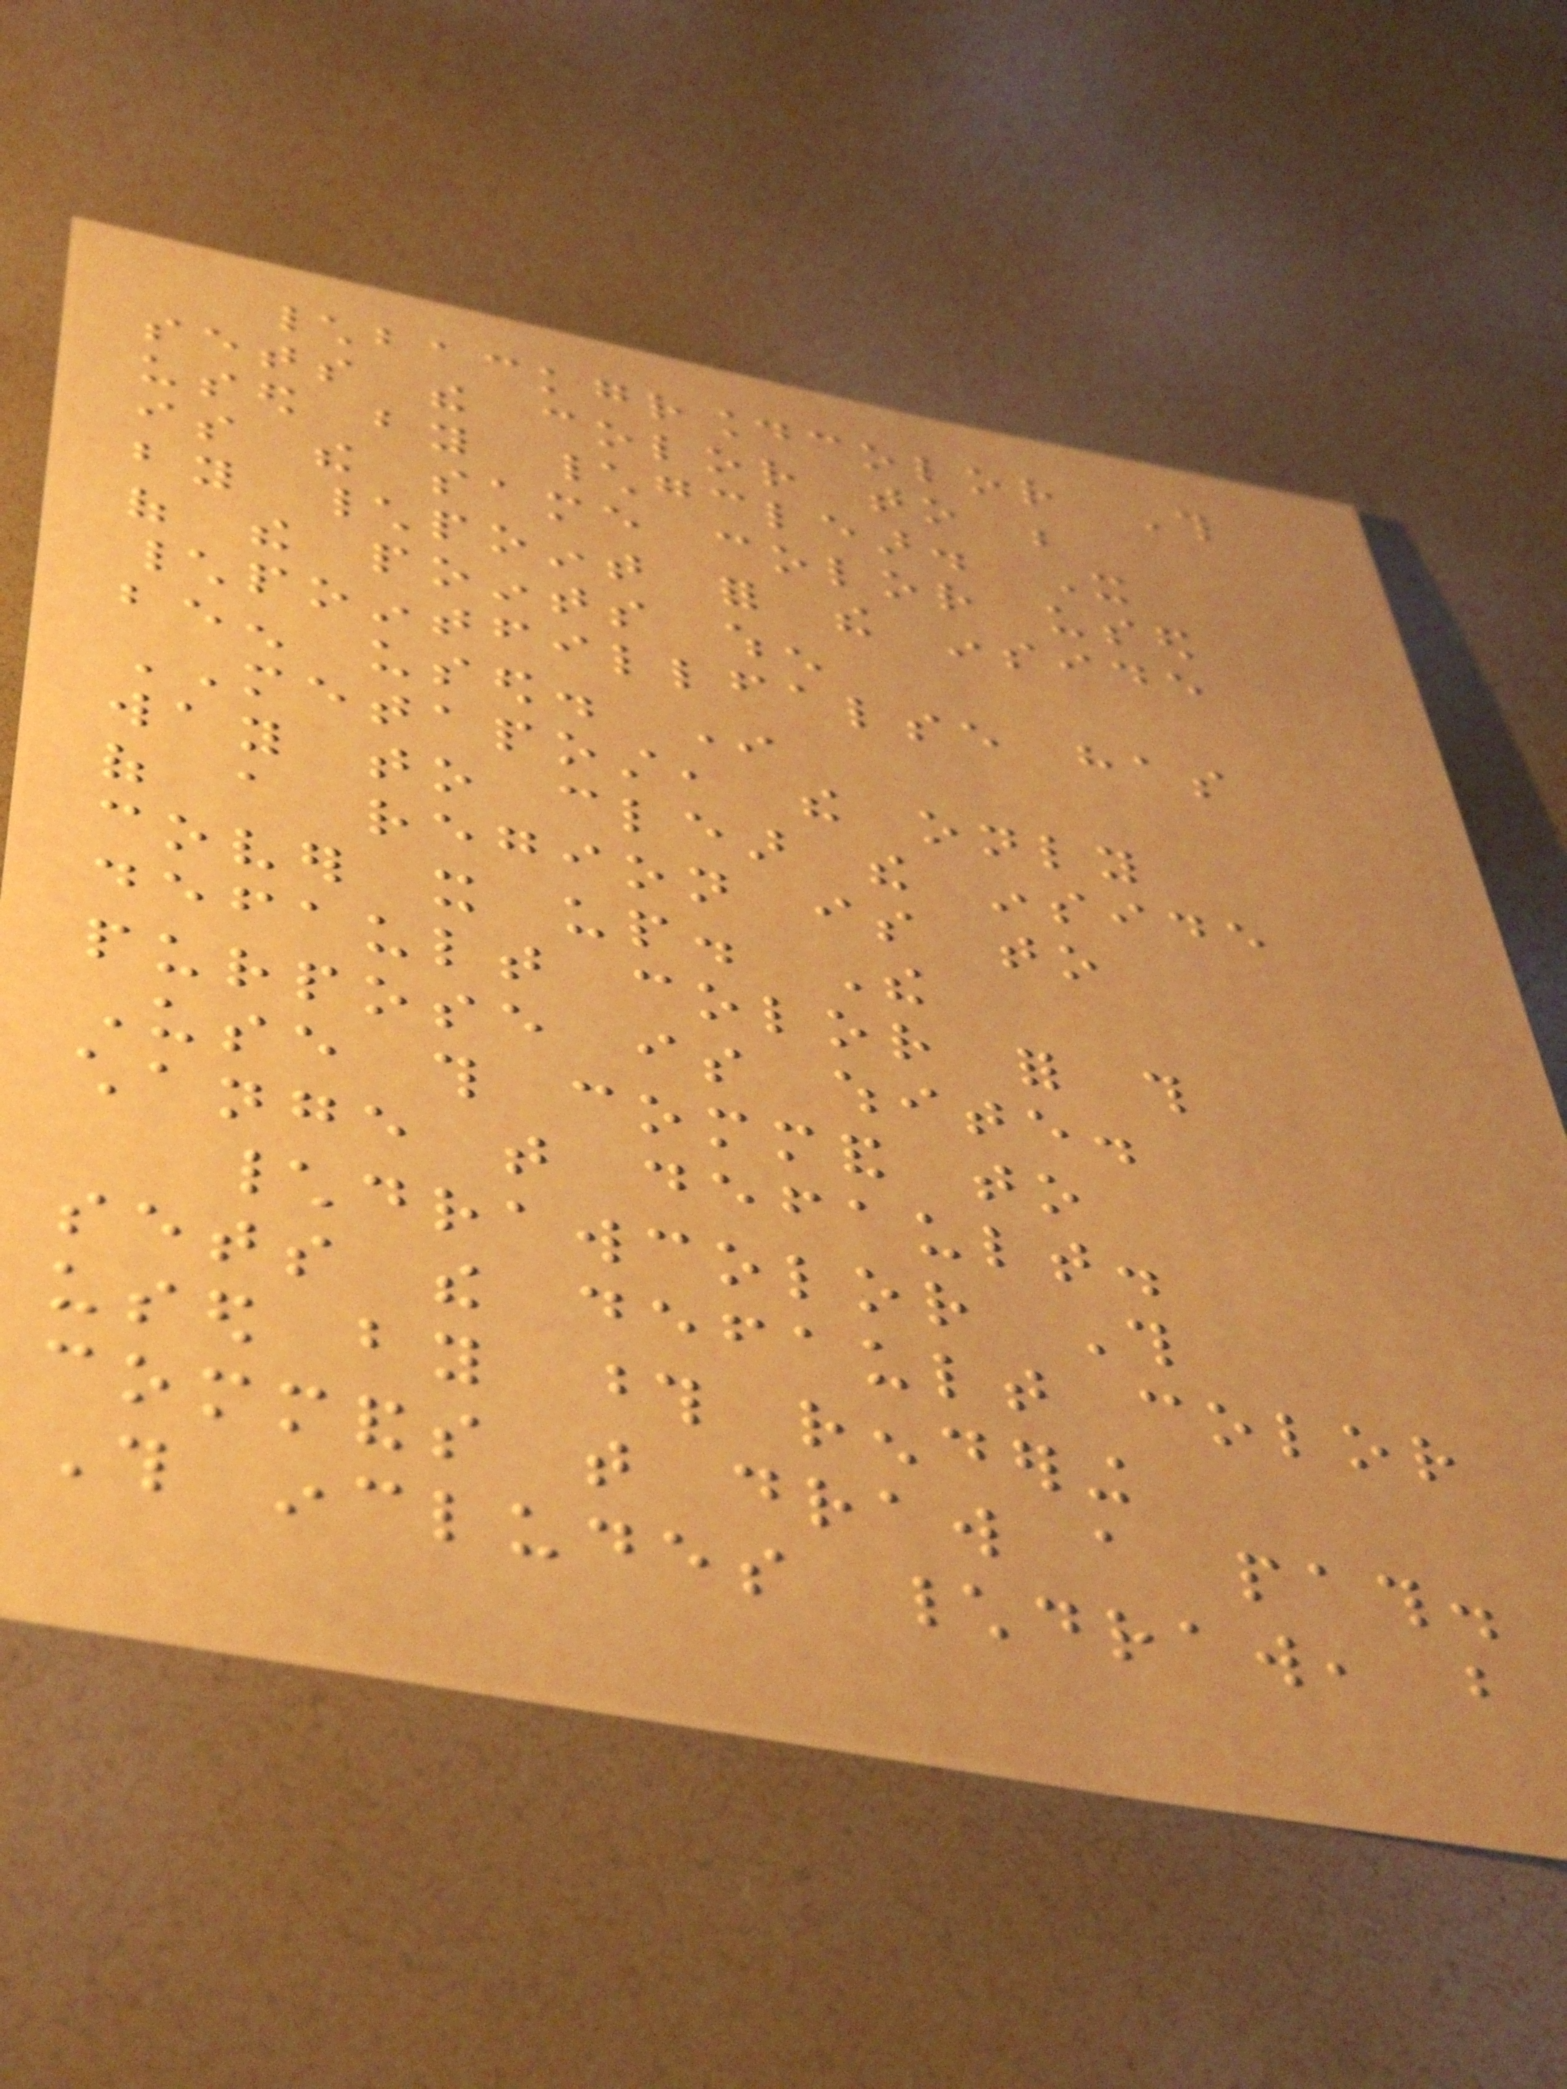\backgroundcolor This
sets the color to be
used by \gclear. It
is the same color used
by \point for the inside
of the points when
\pointfillfalse has
been used. In
METAPOST, the only
way to clear the inside
of a region is to
cover it up. The
default color for this
purpose is white.
Use this command to
change that default.
\drawcolor This
sets the default color
used by those rendering
commands that draw a path.
This includes \draw, but
